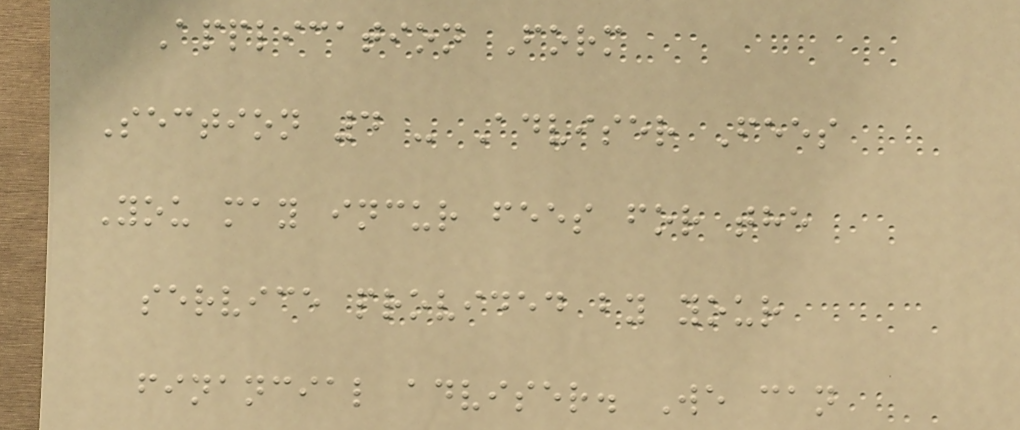Application Form
Section 4 - Adviser Fees
You may incur fees for the
service provided by your
financial adviser. We can
